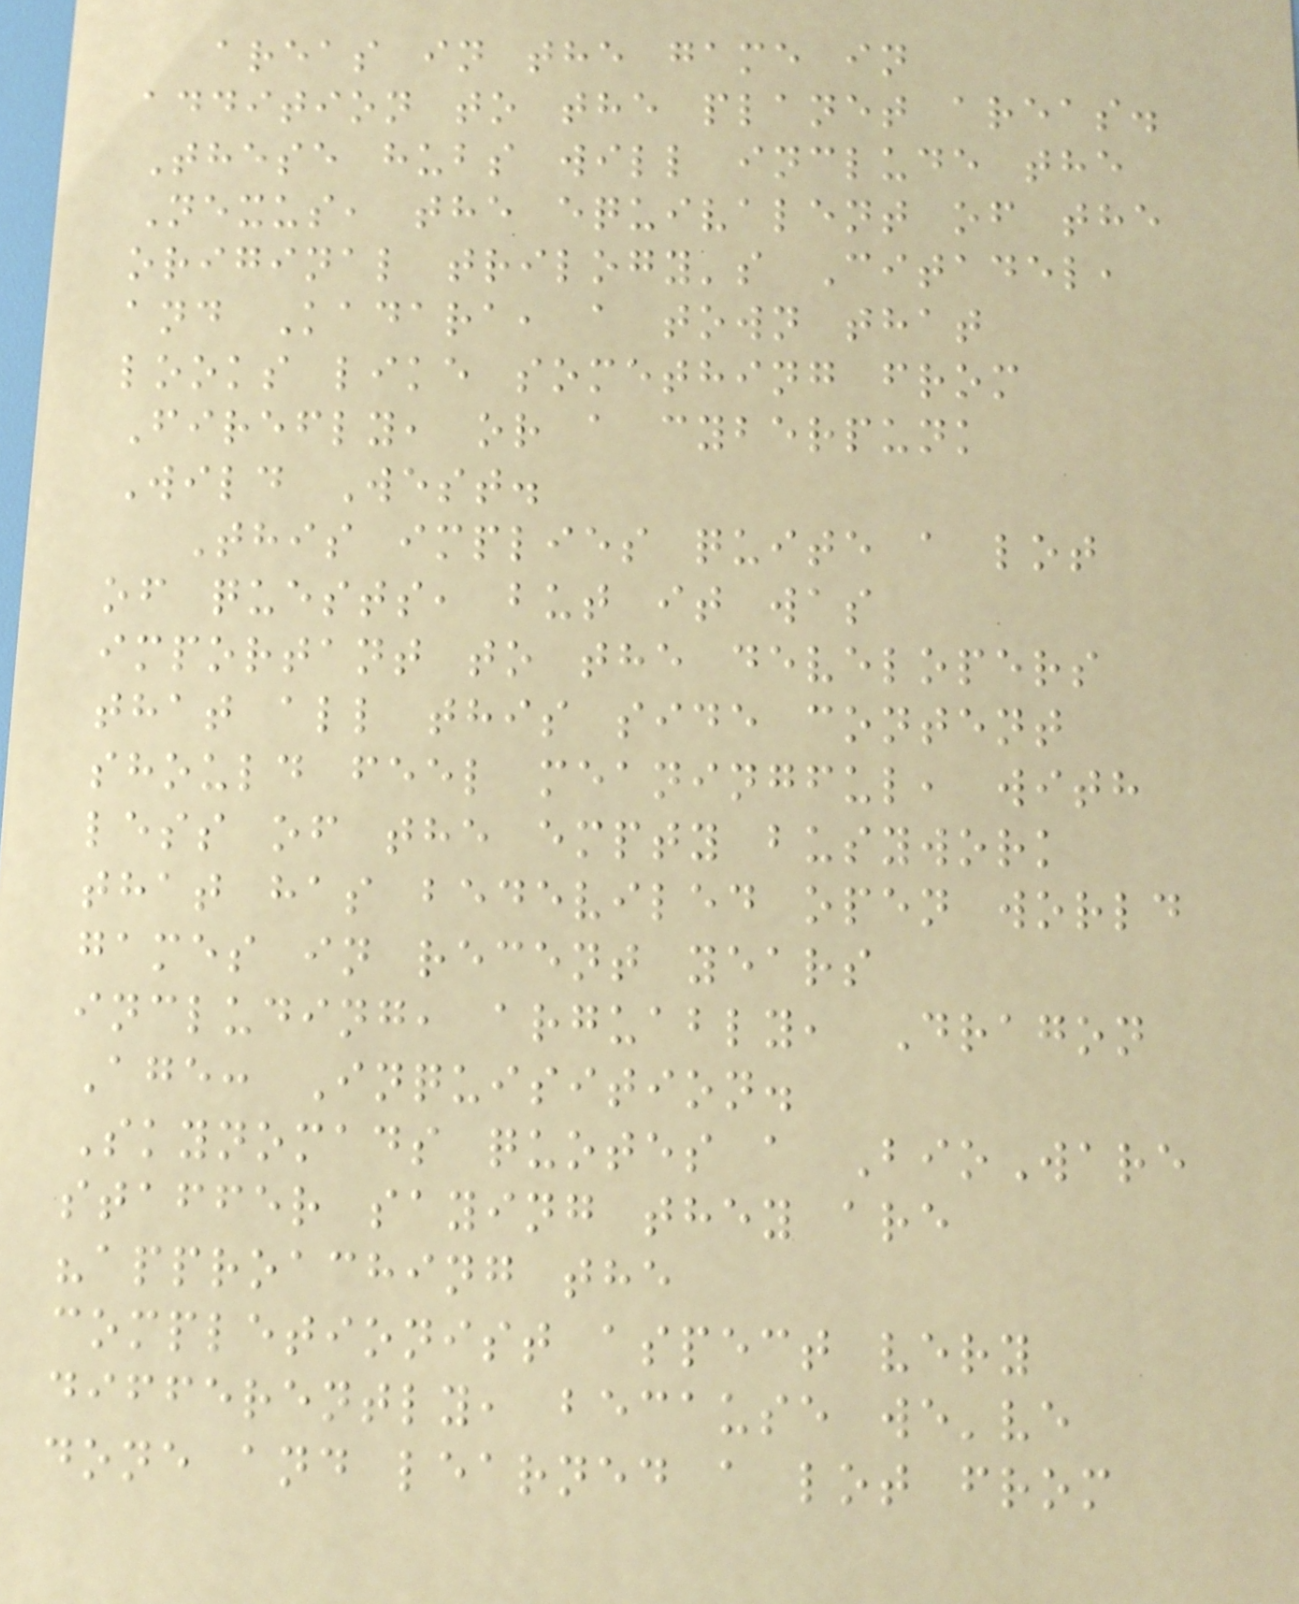areas in the game in
addition to the planet areas.
These hubs will include the
Nexus, the equivalent of the
original trilogy's Citadel,
and Kadara, a town that
looks like something from
Firefly, or a cyberpunk
Wild West.
This implies quite a lot
of quests, but it was
important to the developers
that all this side content
should feel meaningful, with
less of the empty busywork
that has bedeviled open world
games in recent years
including, arguably, Dragon
Age: Inquisition.
Skynomads quotes a BioWare
staffer saying they are
"approaching the
completionist aspect very
differently, because we've
done and learned a lot from
